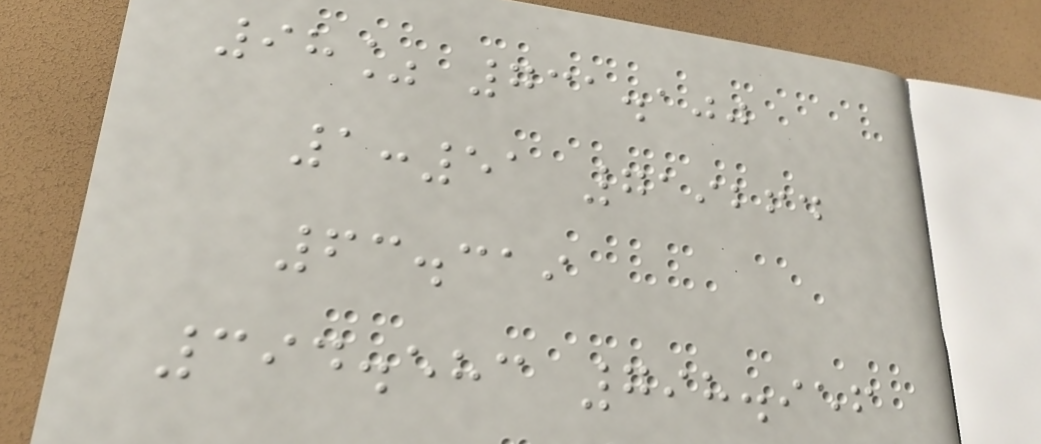98% 731.100
1:51 719264
63.319
394.583 798.956
